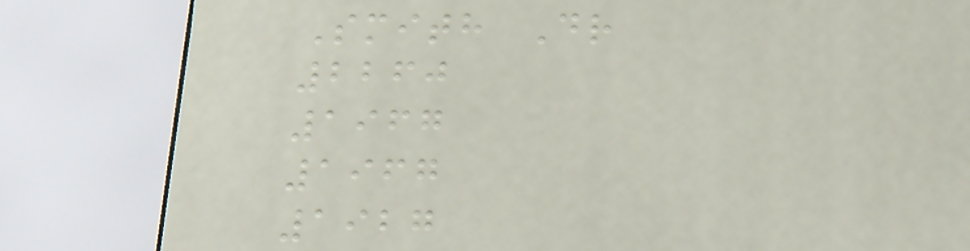Smith Dr
2260
1967
1967
1927
